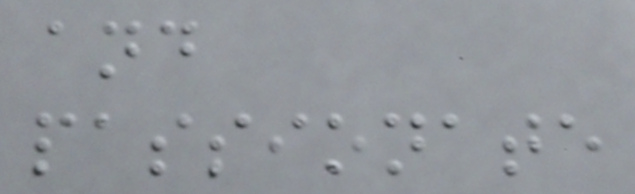and
passionate
